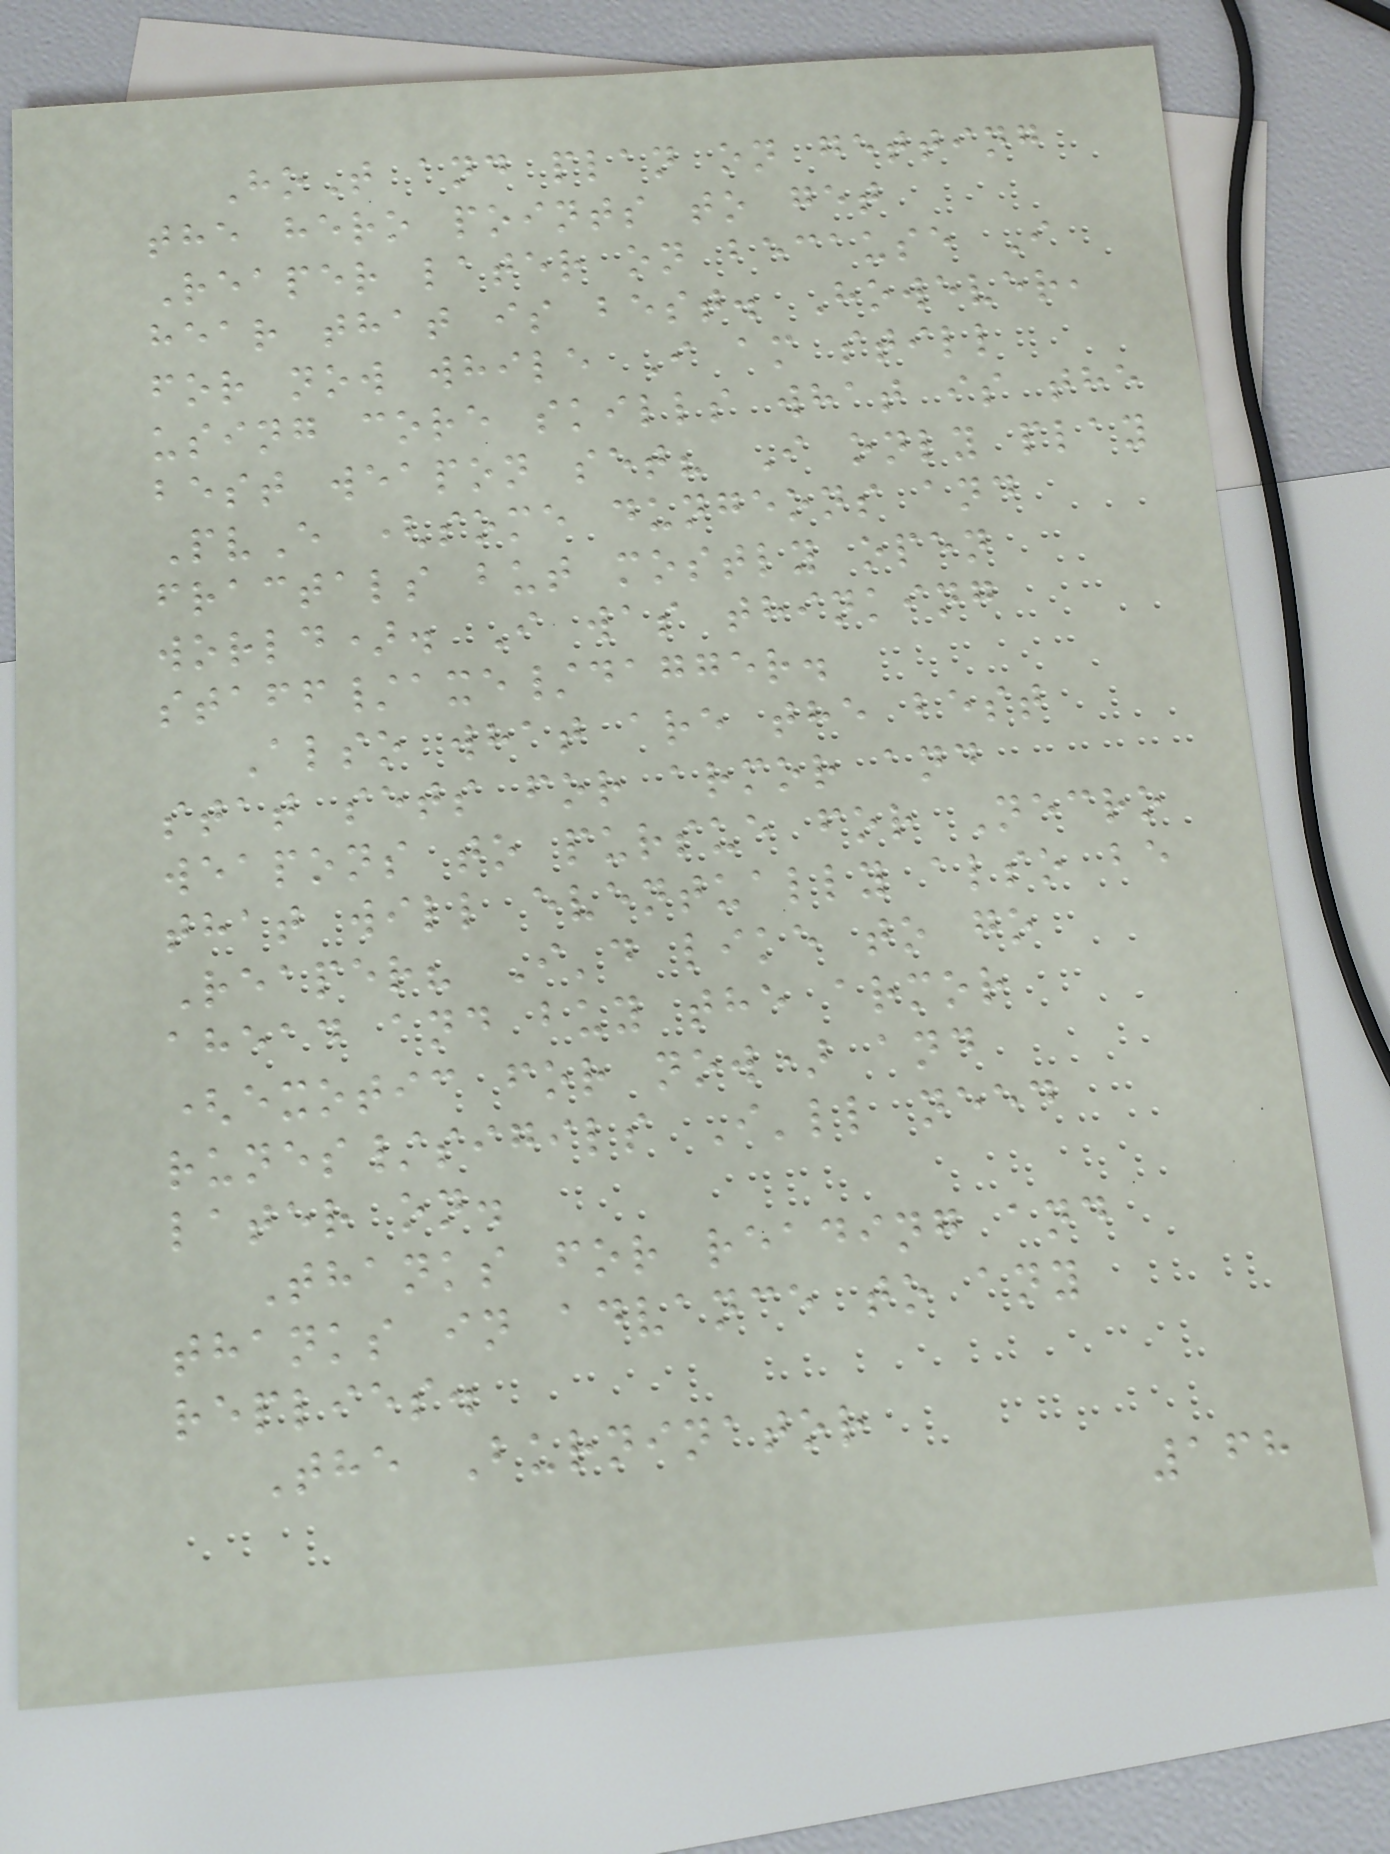HoT and plan on getting
the hero points to get
Reaper later on because I
hear that is best. However,
for now while I am still
using core skills what is the
best weapon set? I only play
PvE (some dungeons and
fractals but mostly open
world). I was thinking
staff/axe/dagger.
Also what are the best
stat sets for armor and
weapons to pursue for Necro
that will eventually also be
Reaper? I'd like to go
ahead and buy the armor
(exotic for now) and
runes/sigils I'll need
later on.
Thanks for reading and
thanks in advance to any
replies.
The Burninator
168
